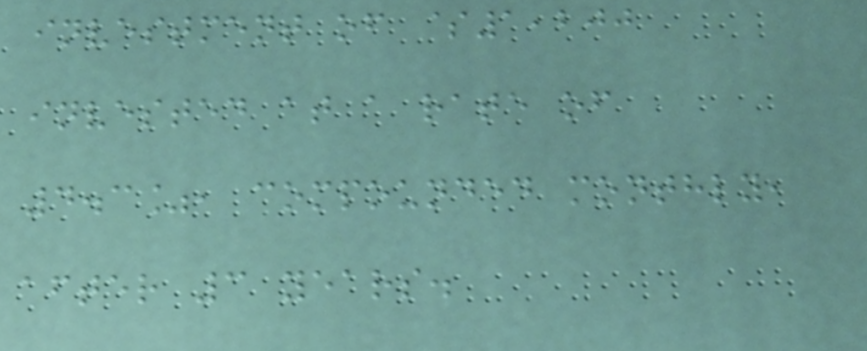investment of $1,200
invested at a rate of
4.3%, compounded monthly,
after 3 years.
